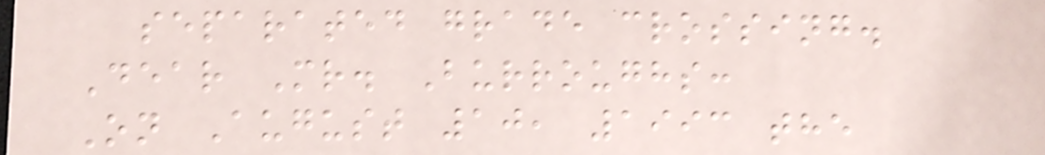separated grade crossing.
Dear Mr. Burroughs:
On August 10, 1993 the
